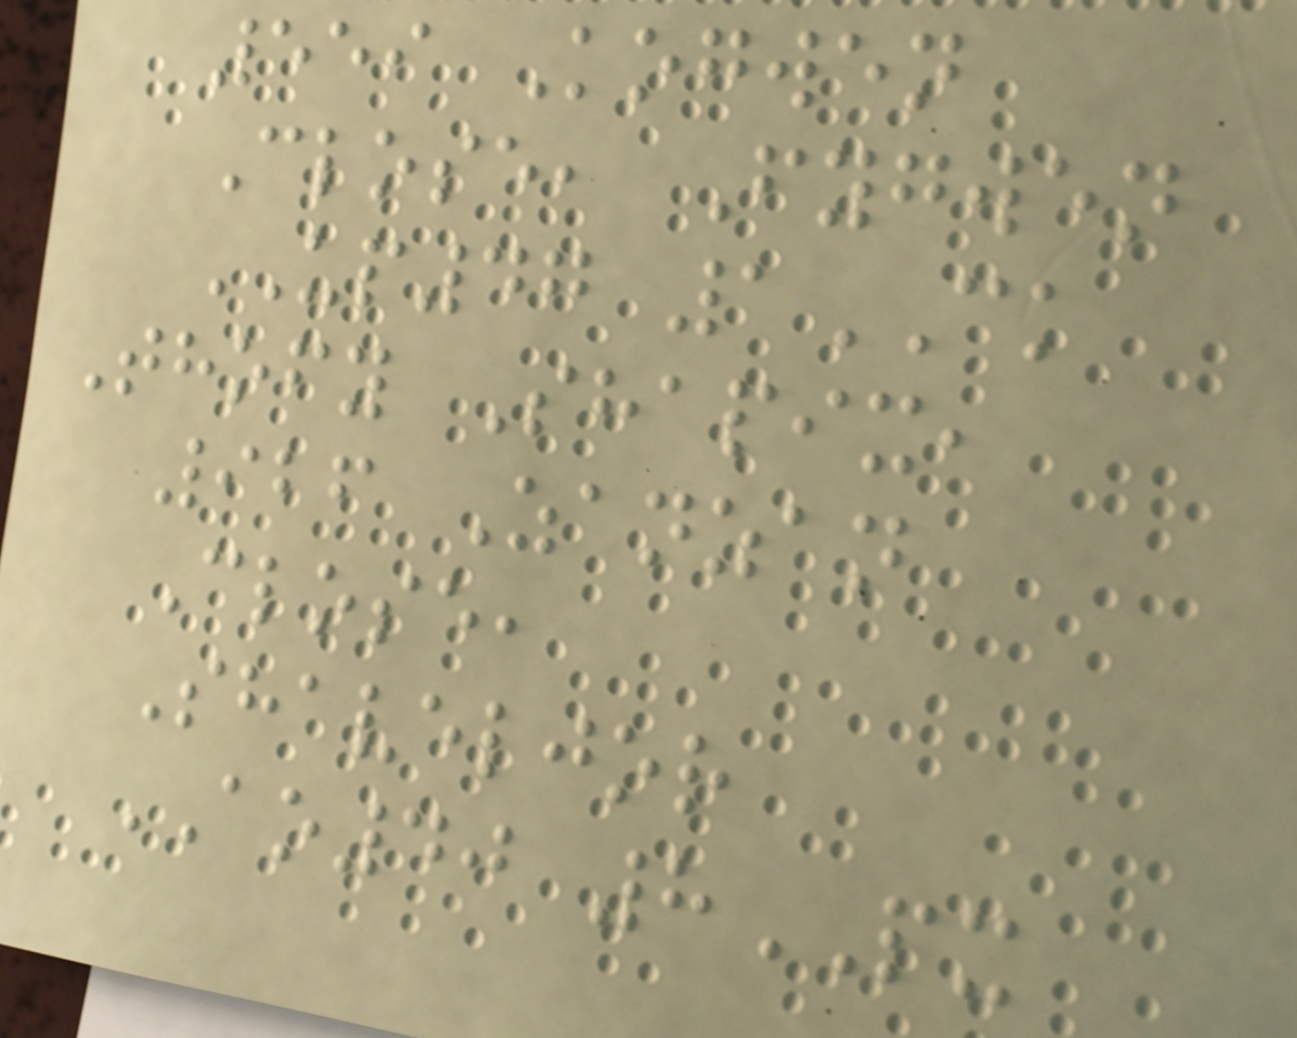559 Kogwen
Close, Fygwen
UP47 1CK
Thofy Shapix,
926 Zanzan
Close,
Shaveljor
AO40 8PX
